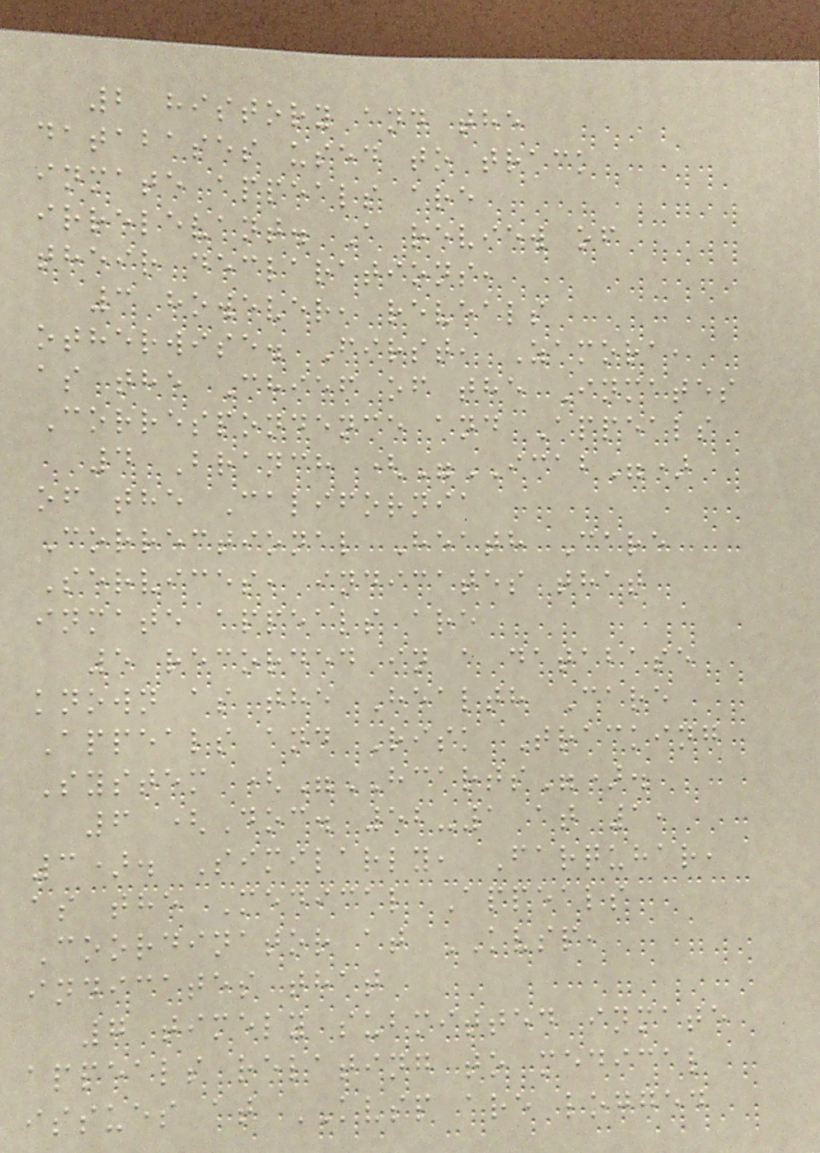2 history and the
databases used to track
inmate appeals are
irrelevant. A review of
their declarations,
3 however, reveals
otherwise. First, Zamora,
as the Chief of the Inmates
Correspondence and Appeals
4 Branch ("ICAB")
of the California
Correctional Heath Care
Services, indicates that
inmate appeals are
5 recorded in a database
known as the Health Care
Appeals and Risk Tracking
System ("HCARTS").
6 (Doc. 52-1 at 1,
3). Similarly, Farquhar,
as the Medical Appeals
Coordinator at KVSP,
indicates that
7 timely submitted inmate
appeals relating to medical
issues at KVSP are logged
